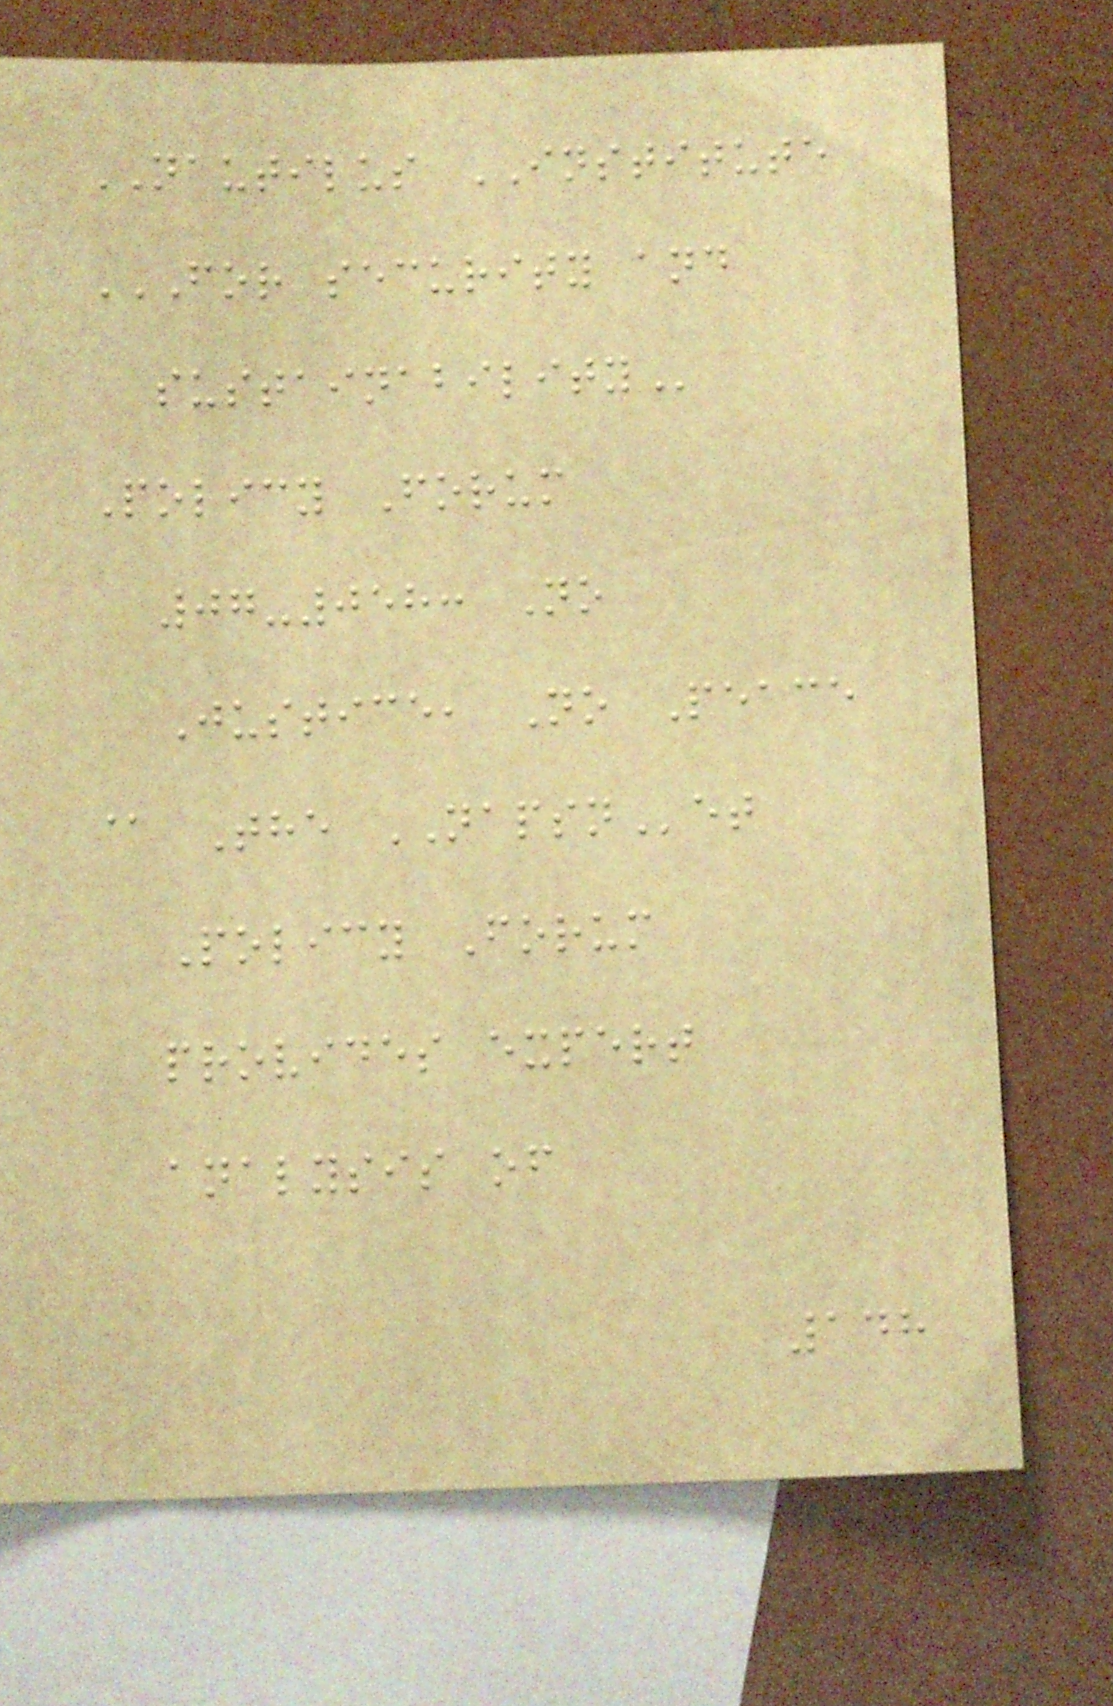NAUTILUS INSTITUTE
FOR SECURITY AND
SUSTAINABILITY
Policy Forum
07-058: No
Justice, No Peace
@ The NAPSNet
Policy Forum
provides expert
analysis of
148
